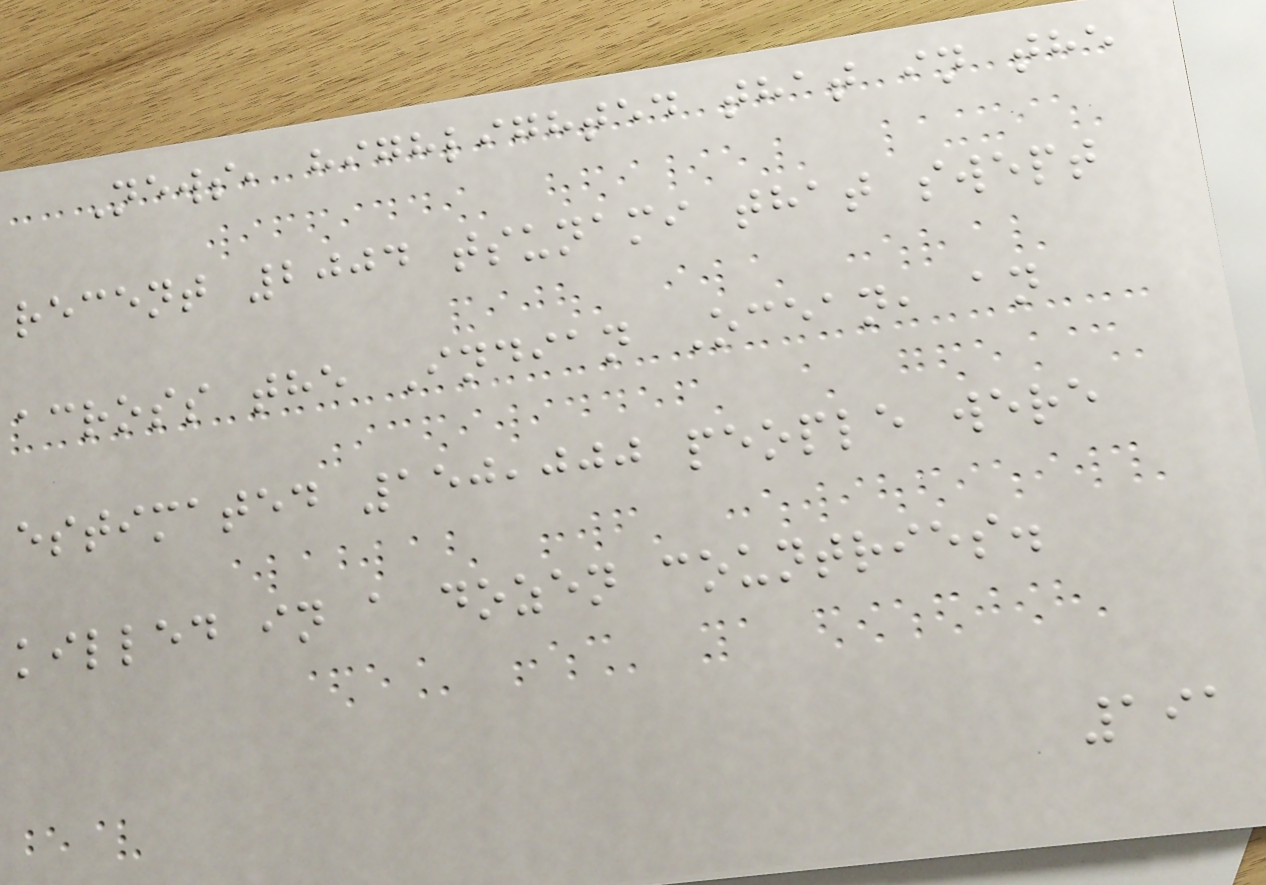News, highlighted that in the
recent 2004 tsunami that swept
across the Indian Ocean, an
estimated 150,000 people were
killed in a dozen countries.
191
